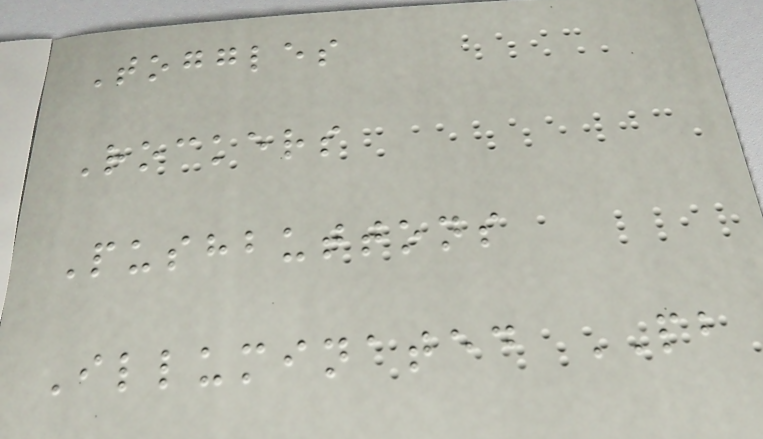Toggles
Rockers
Pushbuttons
Illuminated PB
